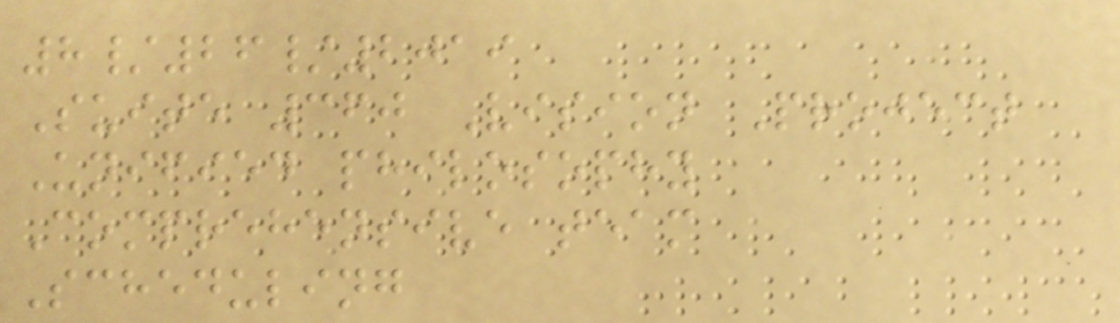8/26/2019
Suite 360 Vision Project
Unified philosophy
Comprehensive team
Scheduling
